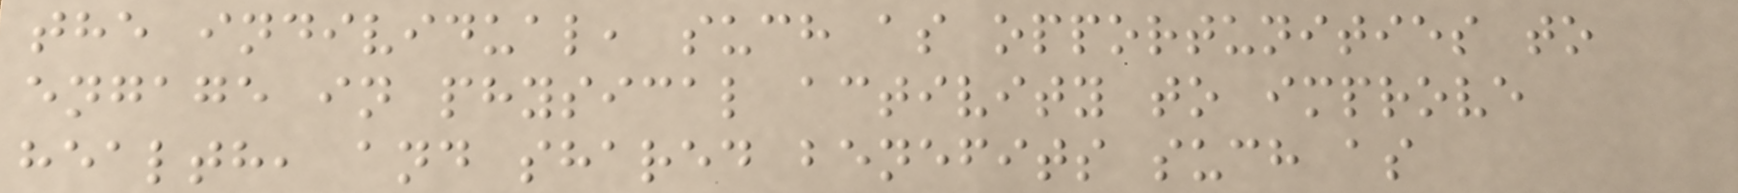the individual, such as opportunities to
engage in physical activity to improve
health, and shared benefits such as
